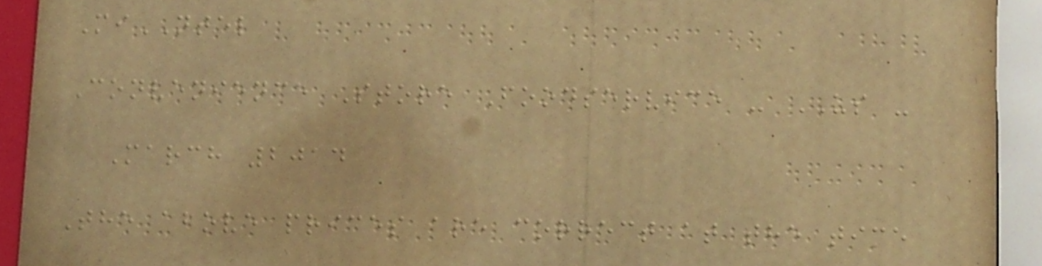MiNTEL
Convenience Store Foodservice - US -
March 2014
The above prices are correct at the time
